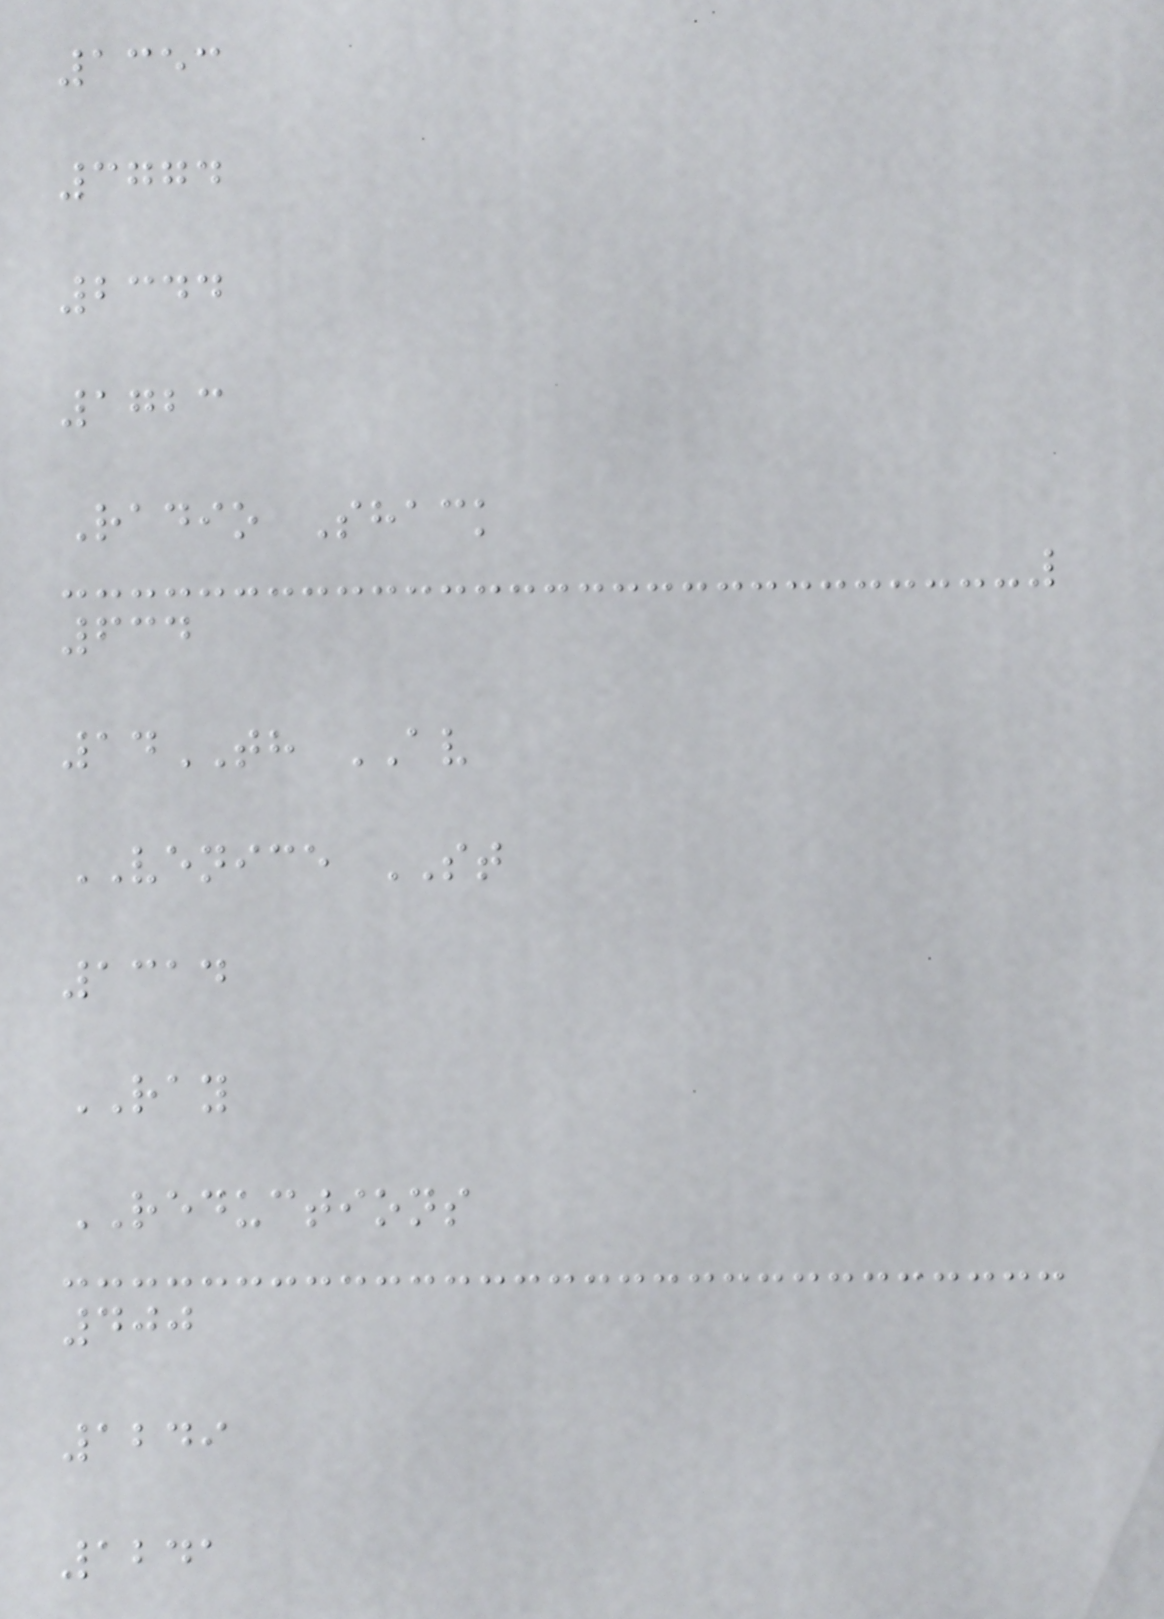1353
3774
2344
1723
Radio Shack
634
14TH AV
VENICE ST
1314
RAY
REDUCTIONS
400
1249
1241
